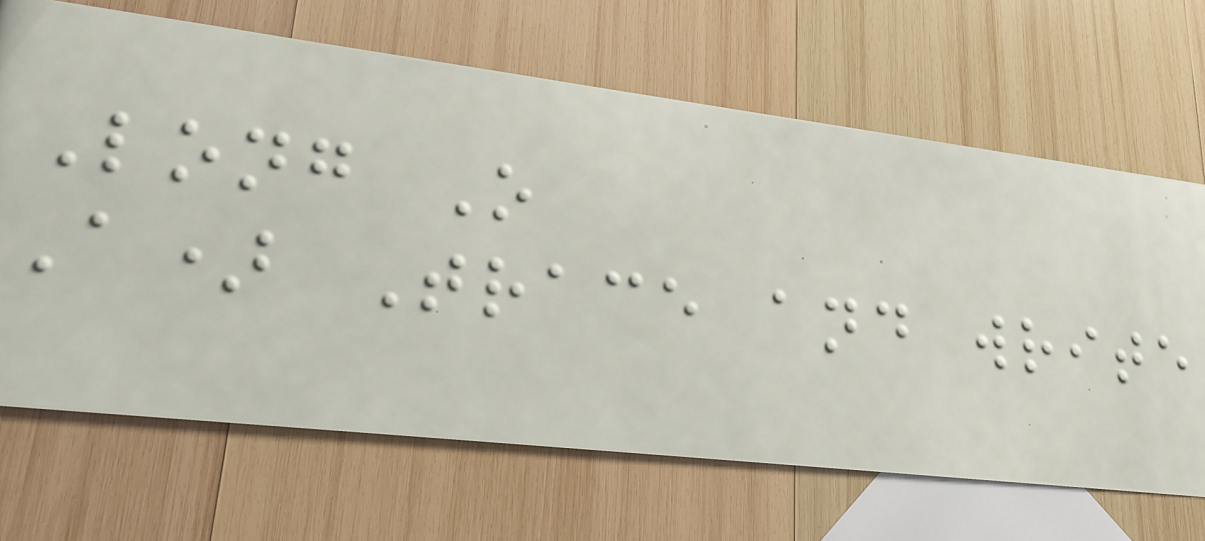Long O
A) Trace and write
